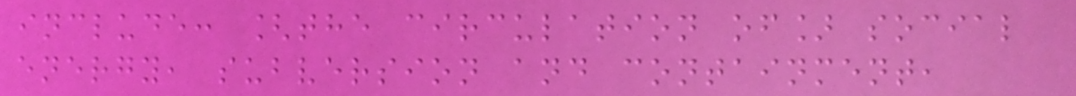include: [the circulation of] social
energy, subversion and containment,
